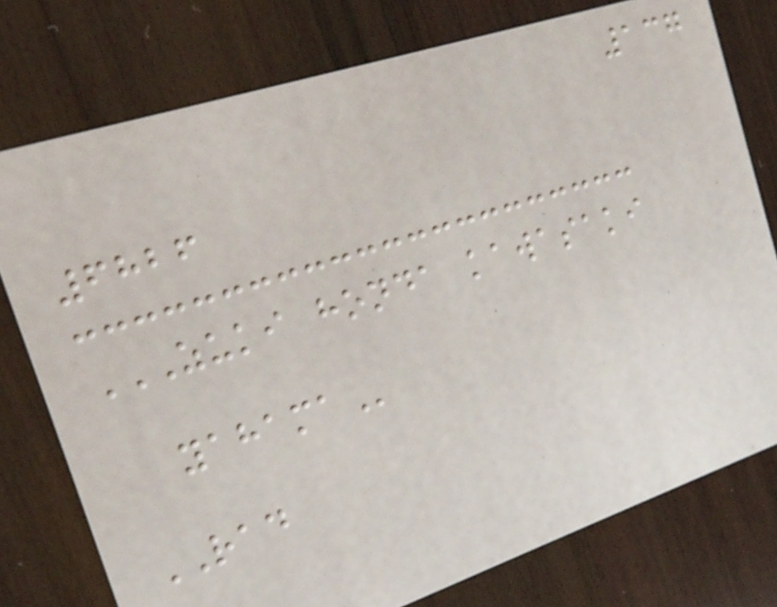137
6826
ZUKI HONDA KAWASAKI
YAHAMA
RAD
